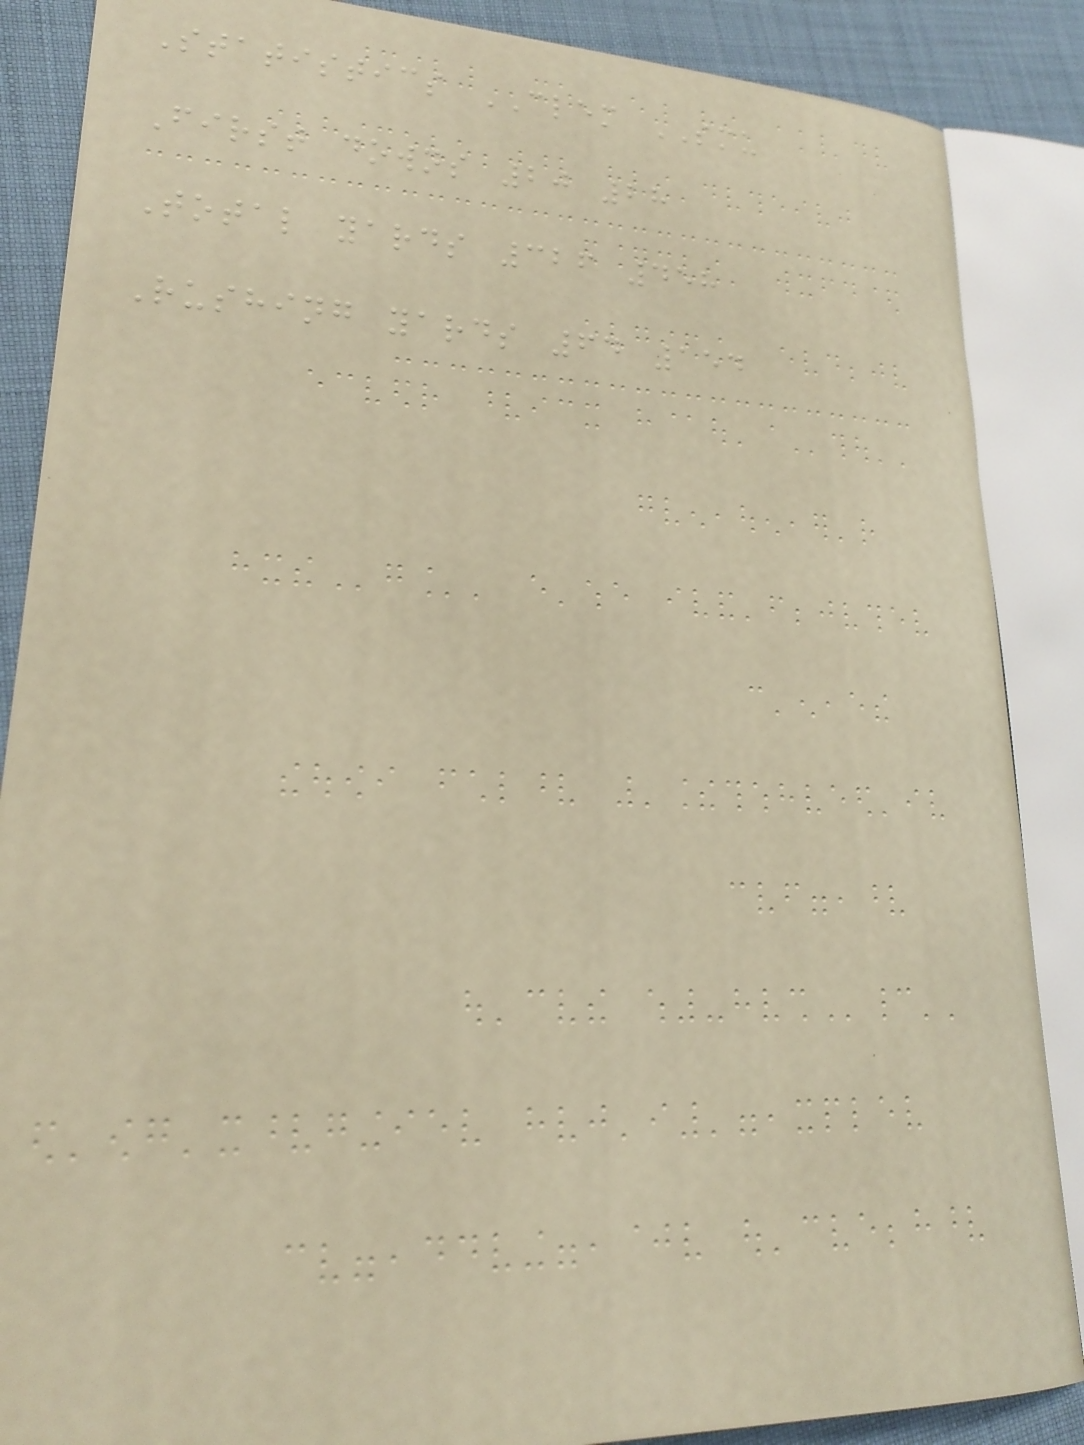Statistics CLEM SMU
First downs 20 28
Total yards 326 458
Rushing yards 64 154
